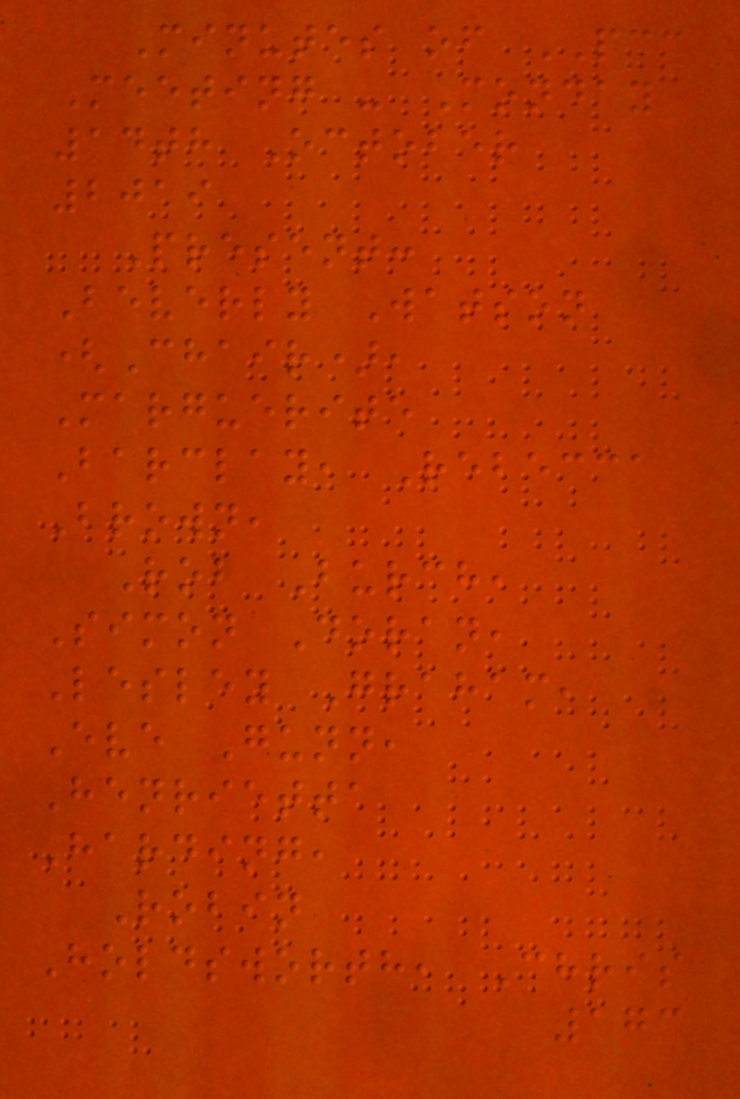Minutes of PCC
Meeting - Monday
14th October
2019
Present:
Beverly Watson
(Chair),
Marguerite
Barclay, Rebecca
Brown,
Rob Burch,
Simon Doran,
Lesley Graham,
Eve Gunn,
Henrietta
Harding,
Robin
Holdsworth, Chris
173
